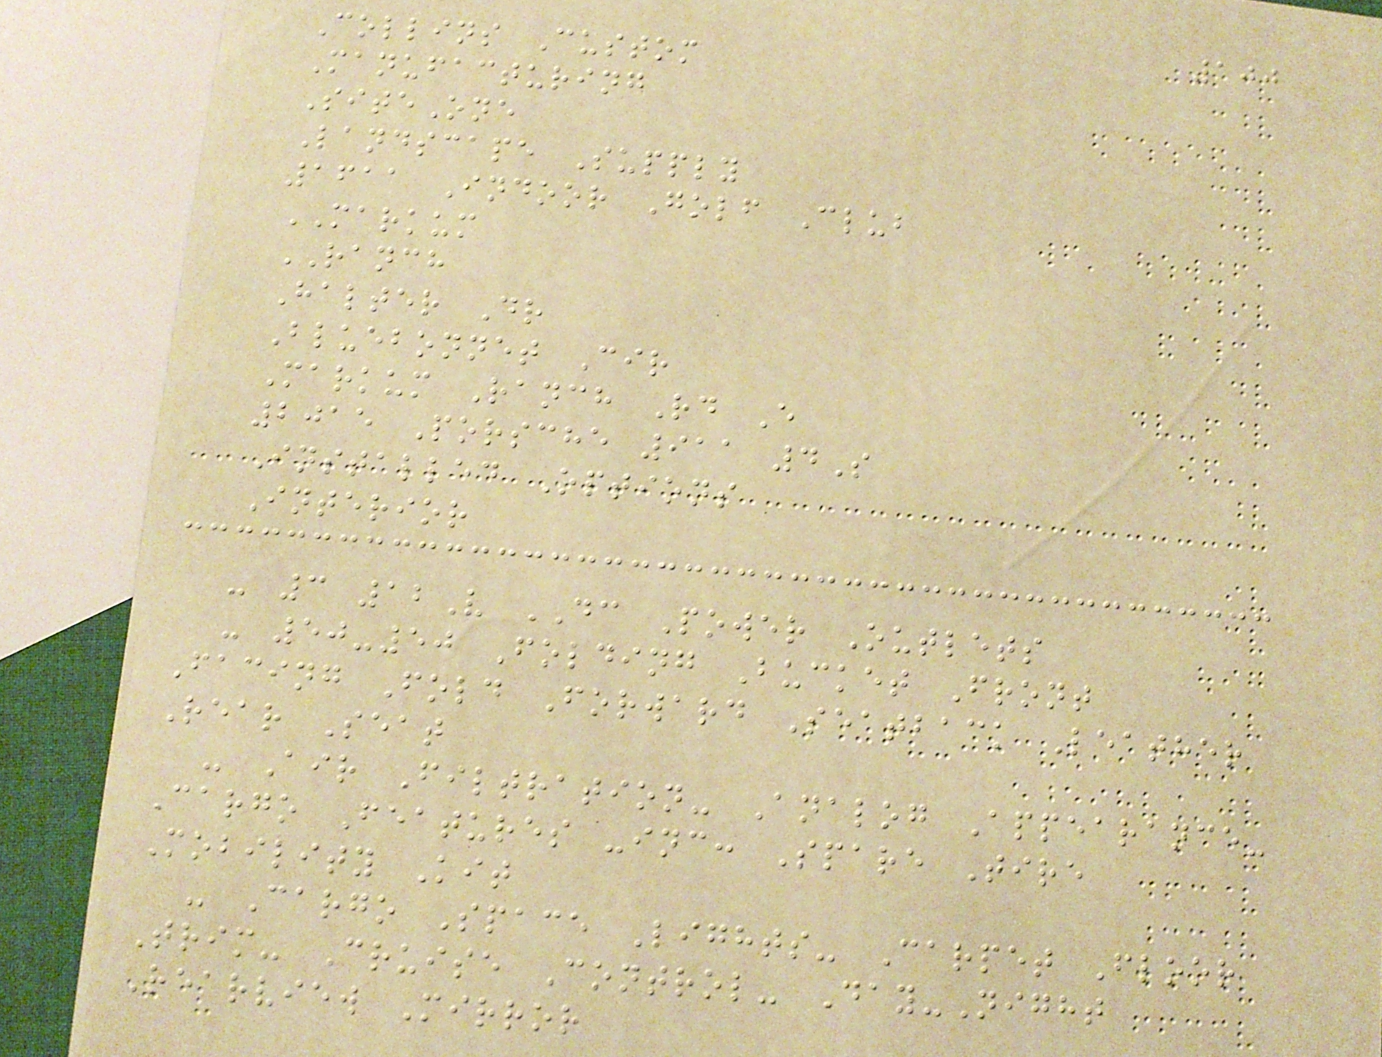100
Collins Custom
Manufacturing
SiteOne
Landscape Supply
1611 Indoor Golf Club
MARKUM
RANCH
Halter Dr
Bluebonnet Cir
Markum Ranch Rd E
2015 Porsche 911 4S
Installed Options
Interior
- 3 12V DC Power Outlets
- 50-50 Folding Bucket Front
Facing Fold Forward Seatback Leather
Rear Seat
- Air Filtration- Analog Appearance-
Cargo Features -inc: Spare Tire
Mobility Kit
- Cargo Space Lights- Carpet Floor
Trim- Cruise Control- Day-Night
Rearview Mirror
